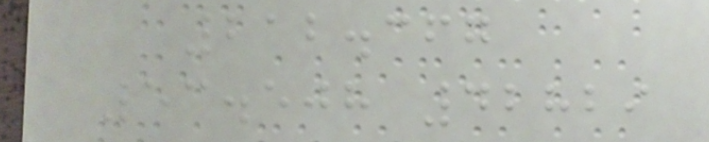212.367
53.508 42829
